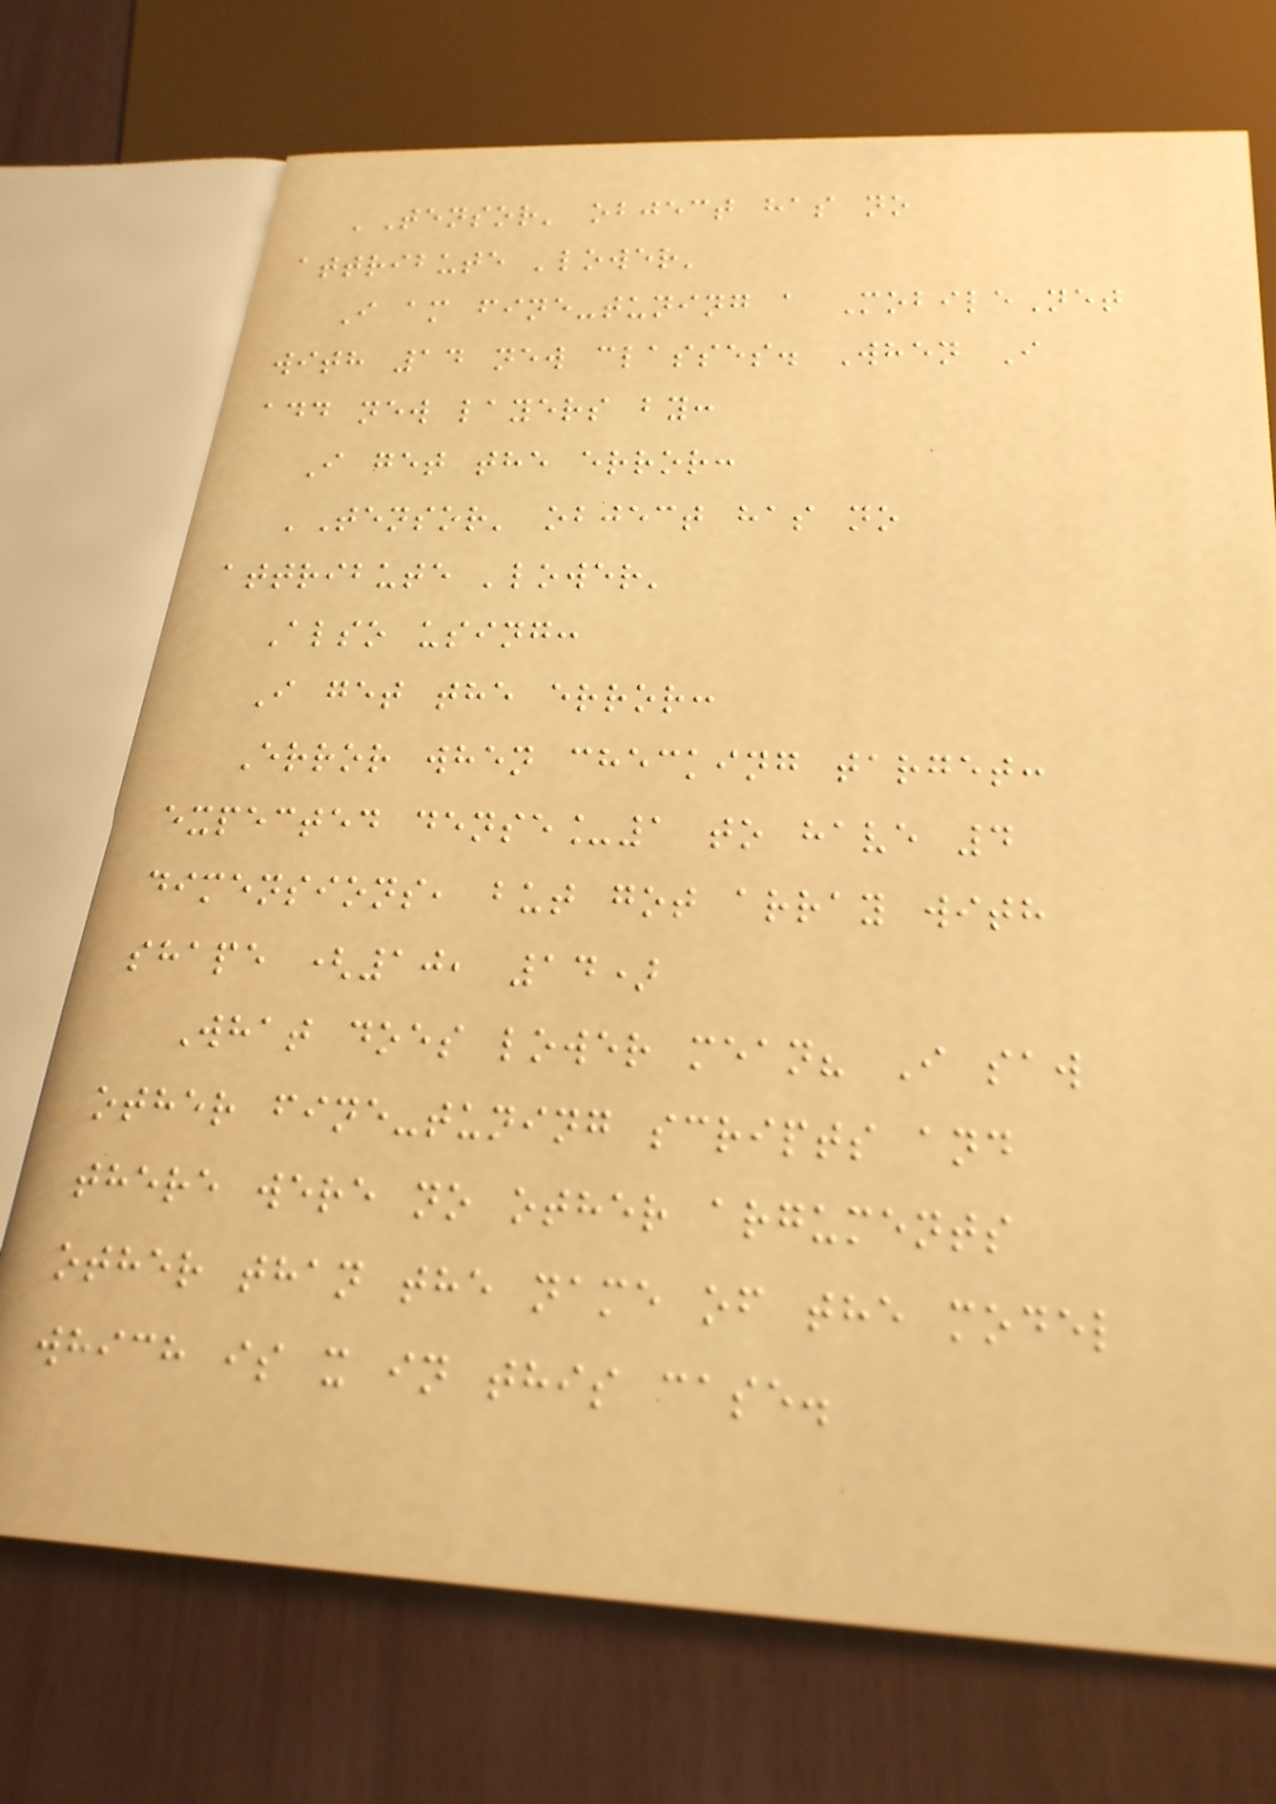'Tensor' object has no
attribute 'lower'
I am fine-tuning a MobileNet
with 14 new classes. When I
add new layers by:
I get the error:
'Tensor' object has no
attribute 'lower'
Also using:
I get the error:
Error when checking target:
expected dense_1 to have 4
dimensions, but got array with
shape (10, 14)
What does lower mean? I saw
other fine-tuning scripts and
there were no other arguments
other than the name of the model
which is x in this case.
